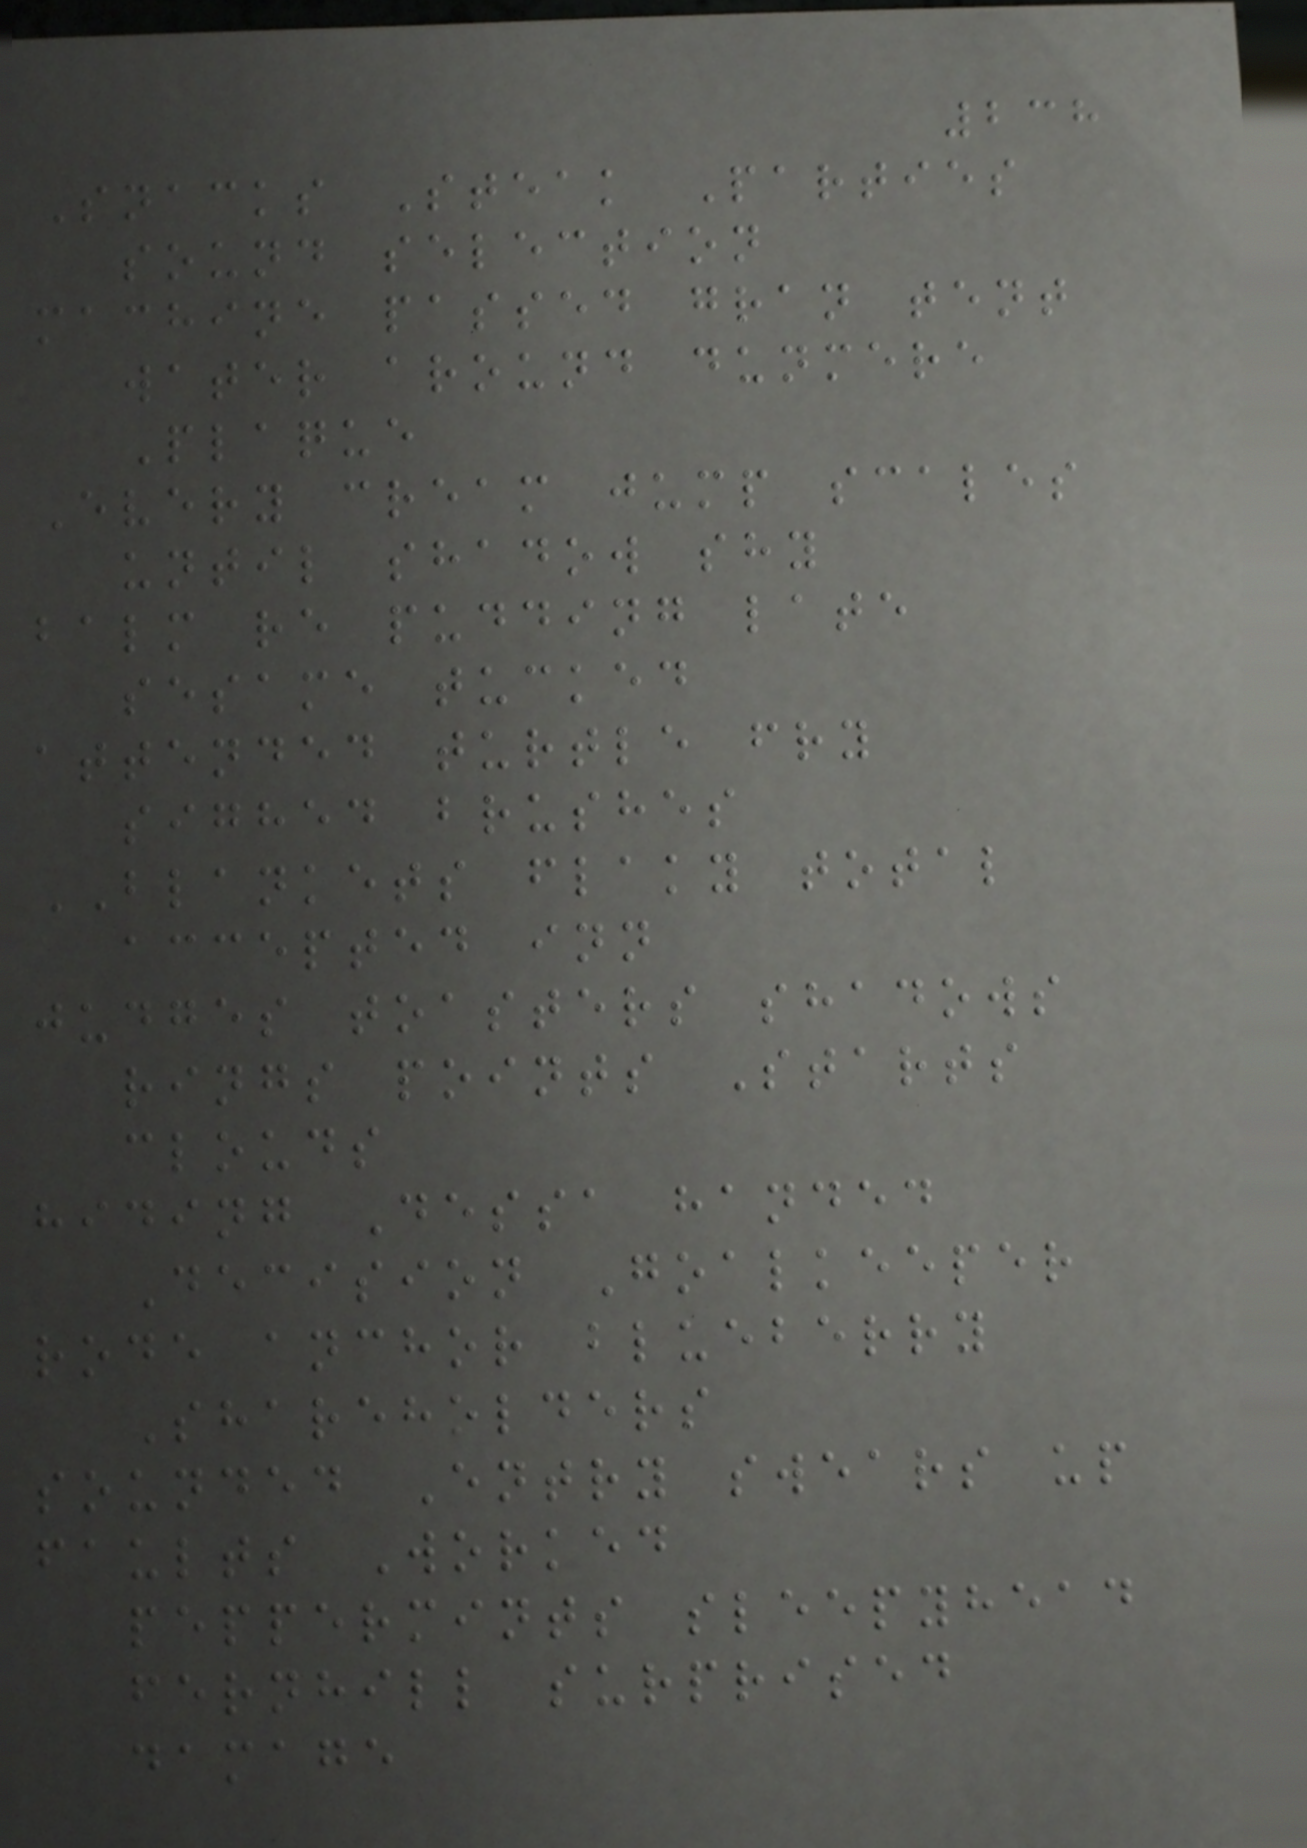238
Snacks Steak Parties
sound selection
machine passed gran tent
water around dunmere
Plaque
Every cream jump scales
until shadow shy
balm re pudding late
sesame tucked
attended turtle fry
sighed brushes
BLANKETS flaky total
accepted inn
judges toasters shadows
rings points Starts
clouds
hiding Dessa handed
Decision Goalkeeper
rode anchor blueberry
Shareholders
sounded Entry swears up
faults Worked
peppermints sleepyhead
fernhill surprised
damage
